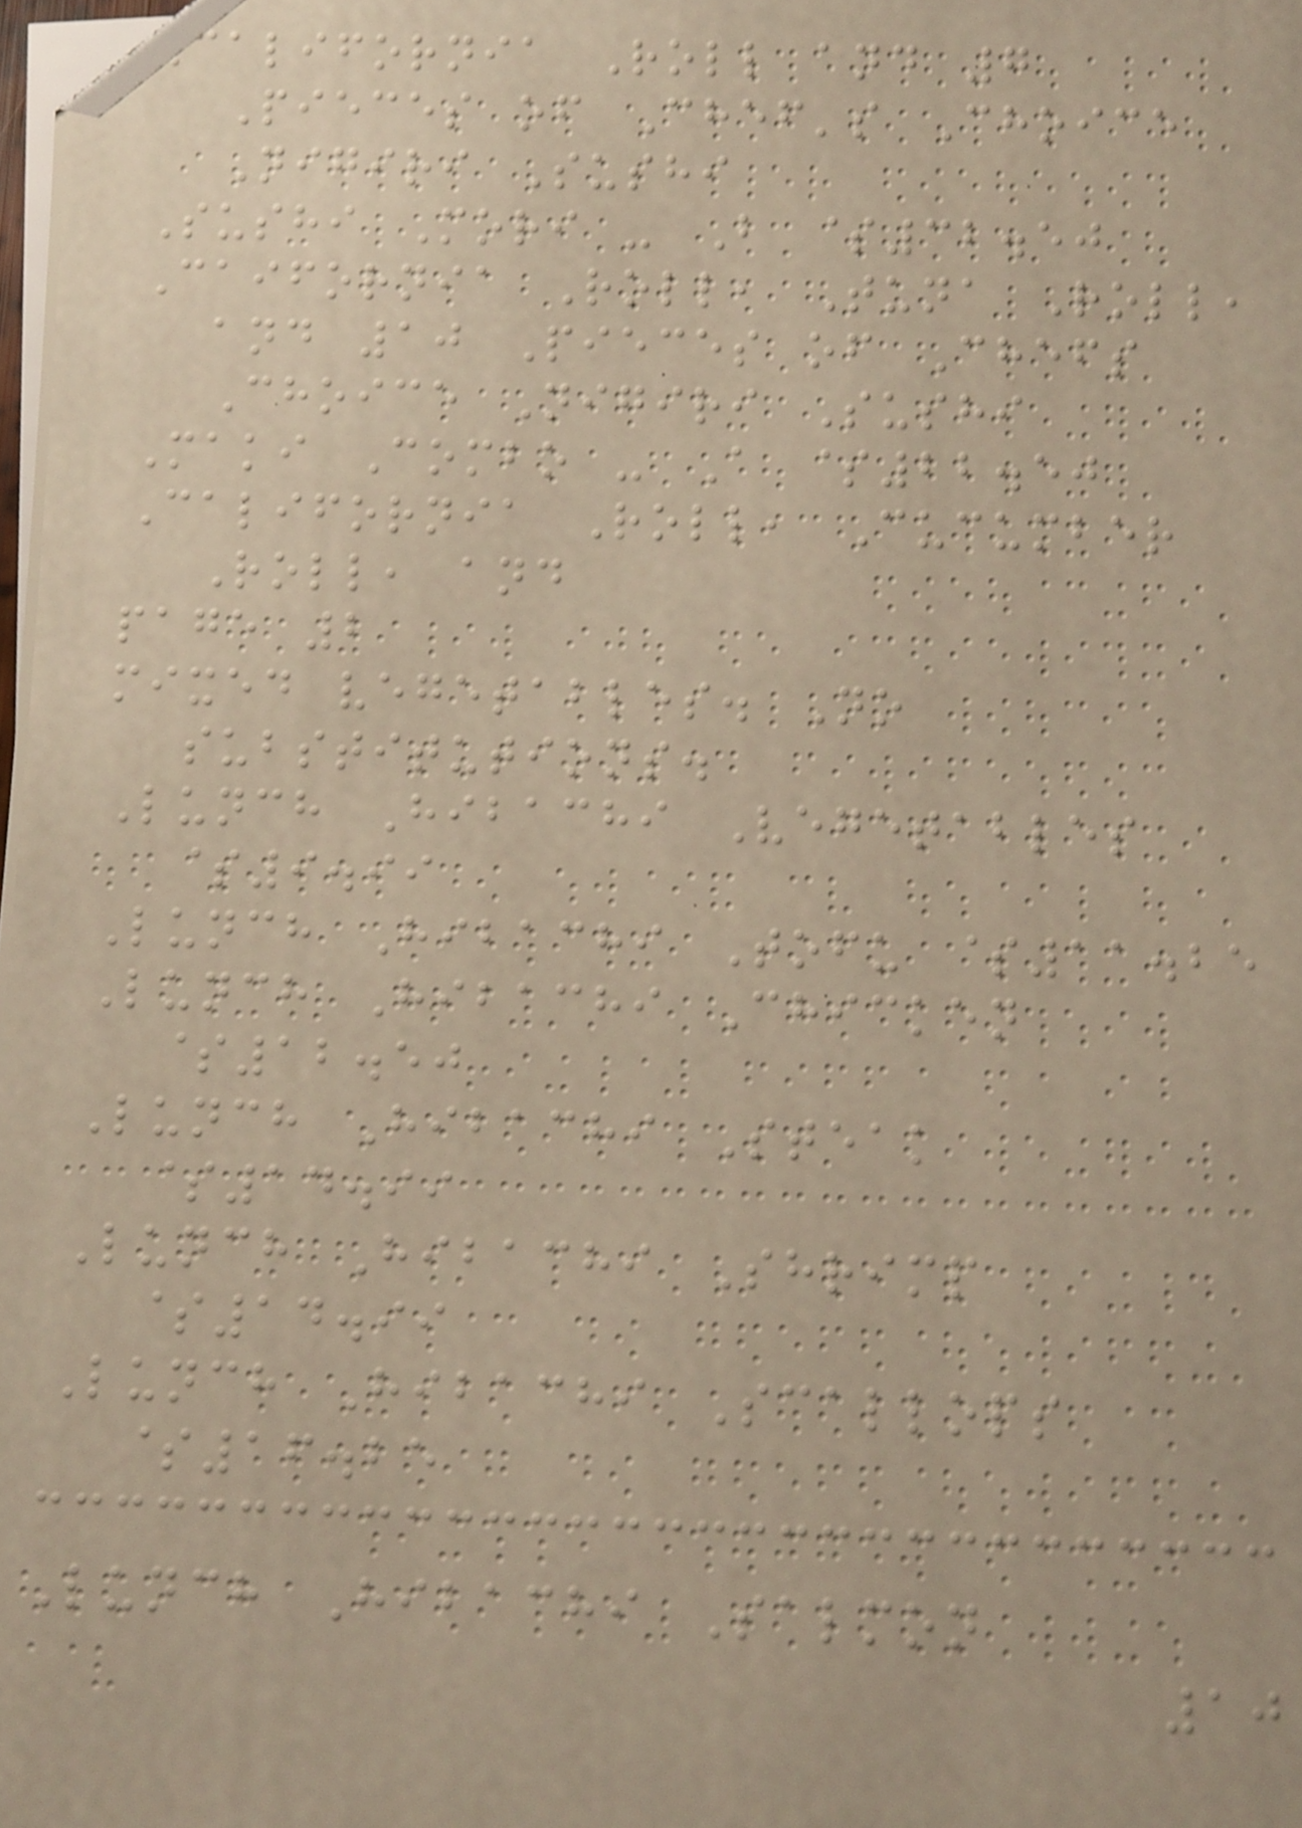California Roll and 7
Pieces of Chef's Choice
Nigiri Sushi
Sushi Mori - B $32.50
Caifornia Roll, Tuna Roll,
and 10 Pieces of Chefs
Choice Nigiri Sushi
Maki Combo - A $22.50
California Roll, Cucumber
Roll, and
page 2
mixed vegetables. No
substitutions.
Lunch Hibachi Vegetables
$9.99
Lunch Hibachi Tofu $11.25
Lunch Hibachi Chicken
$12.50
Lunch Hibachi Steak
$14.99
Lunch Hibachi Shrimp
$14.99
Lunch Hibachi Scallops
$16.25
Lunch Hibachi Salmon
10
